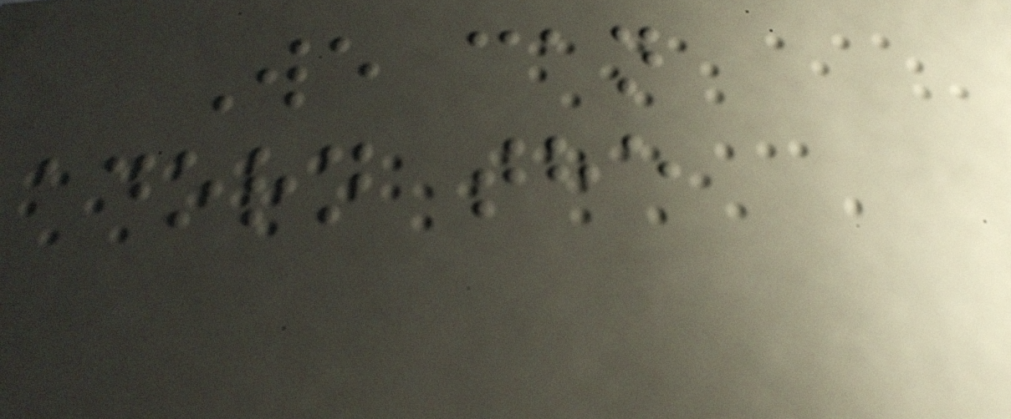We can
adorn the
